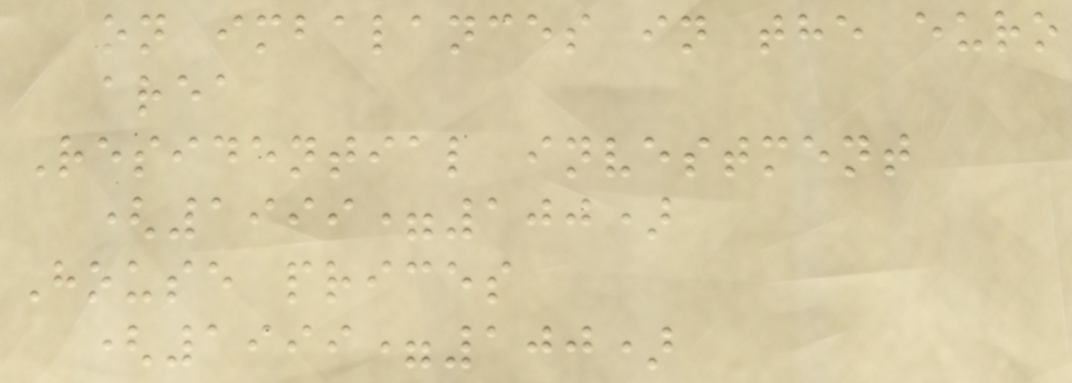on imbalances in the euro
area
Residential investment
(1999=100)
House prices
(1999=100)
